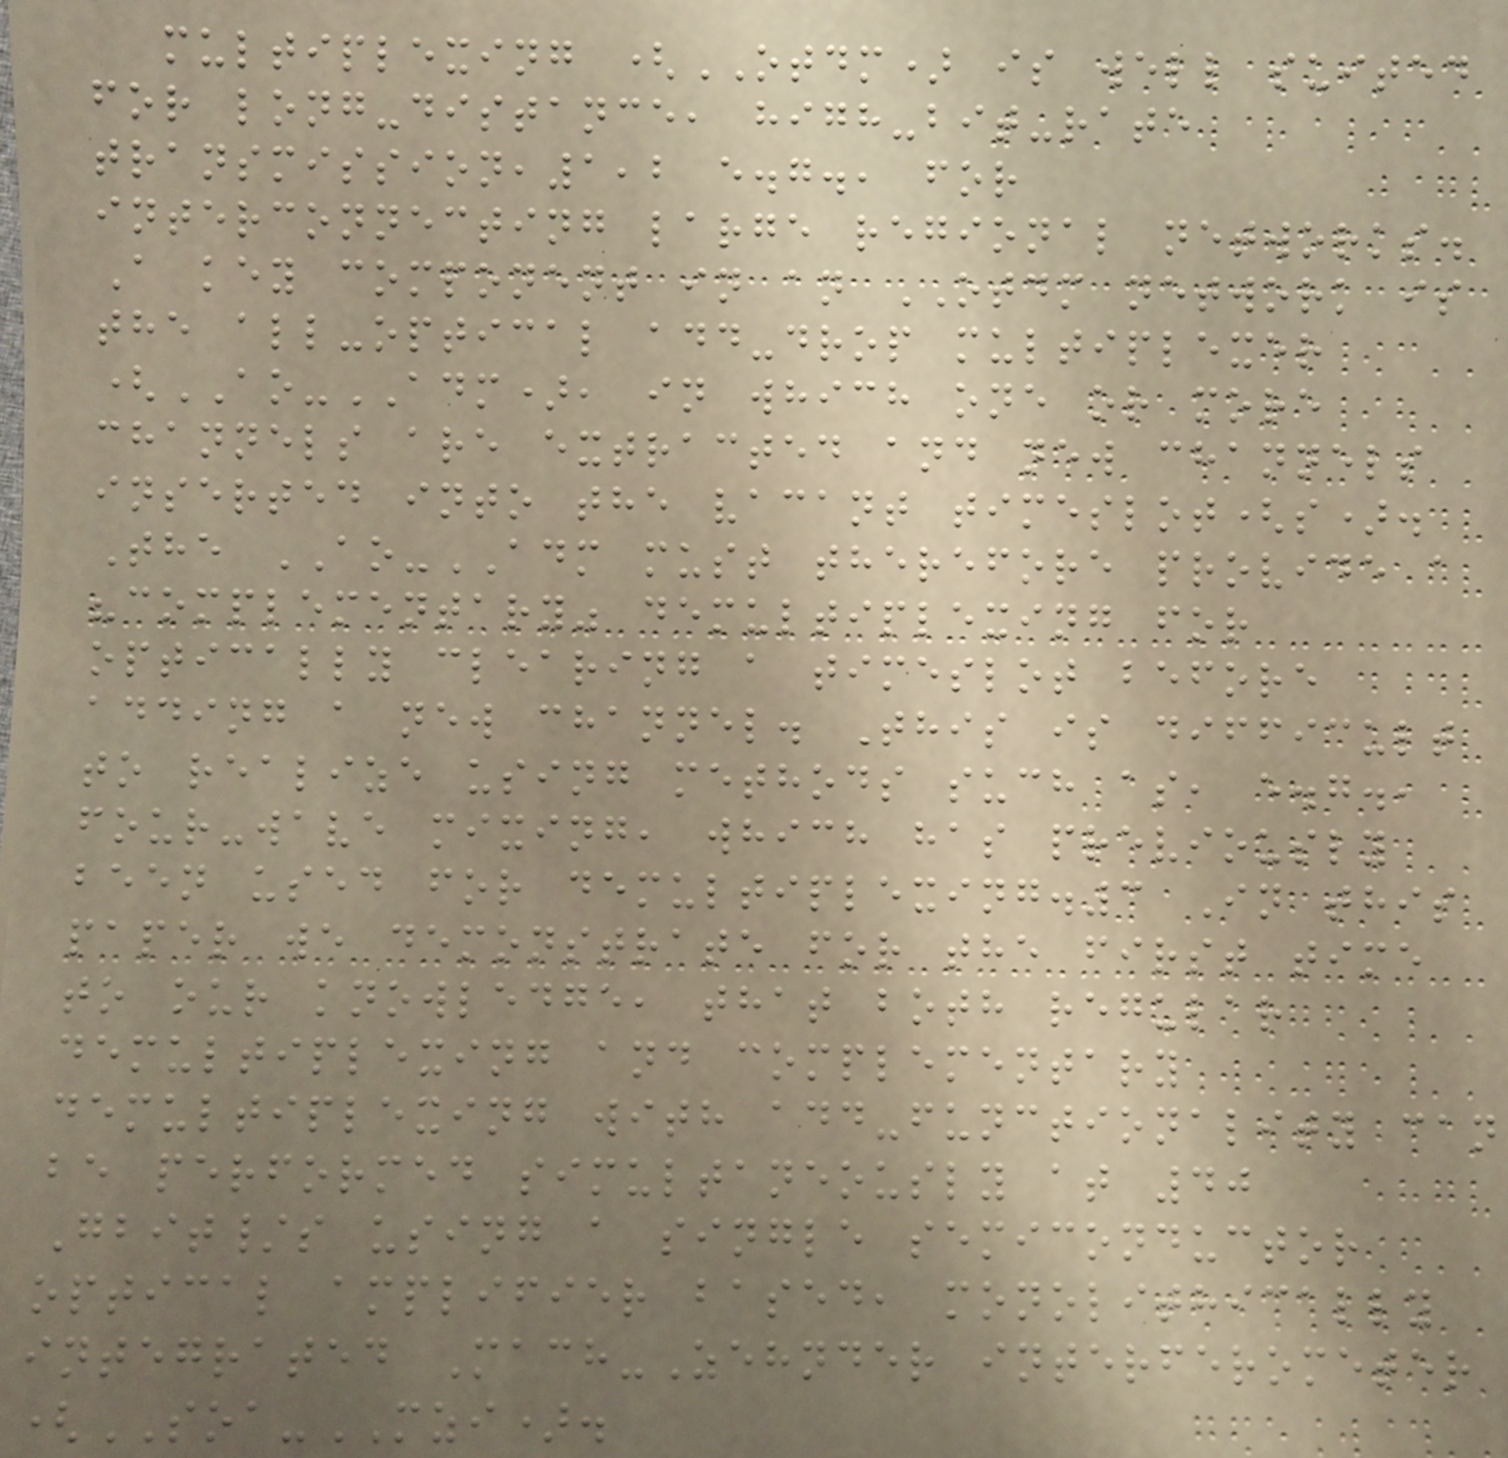multiplexing (OTDM) is well suited
for long-distance, high-bit-rate
transmission,1,2 e.g., for
interconnecting large regional networks.
A key component in an OTDM network is
the all-optical add-drop multiplexer
(AO-ADM), in which one or more
channels are extracted and new channels
inserted into the vacant timeslot(s).
The AO-ADM must therefore provide a
"complementary" demultiplexing for
optically clearing a timeslot before
adding a new channel. This is difficult
to realize using methods such as, e.g.,
four-wave mixing, which has previously
been used for demultiplexing.3 In this
paper we demonstrate for the first time
to our knowledge, that both regular
demultiplexing and complementary
demultiplexing with add-functionality can
be performed simultaneously at 40
Gbit/s using a single semiconductor
optical amplifier based, monolithically
integrated Mach-Zehnder interferometer
(SOA-MZI).
